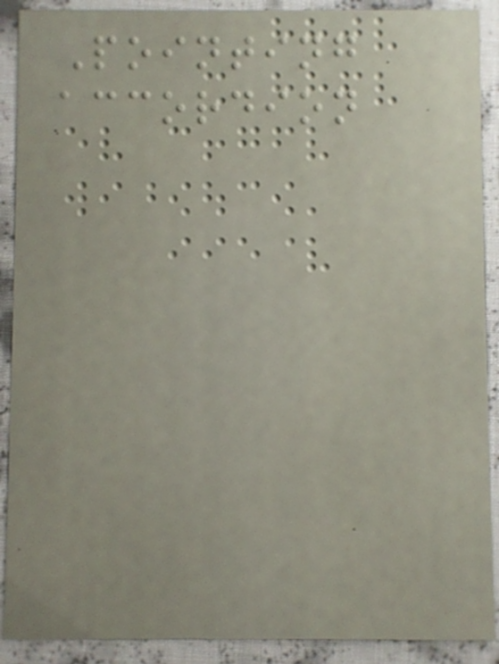Pointing
accordion
